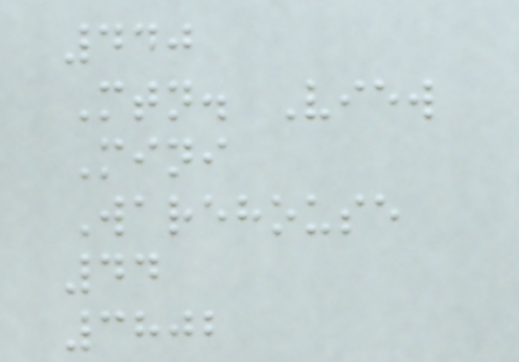440
Mtn. View
Mini
Warehouse
44
3802
